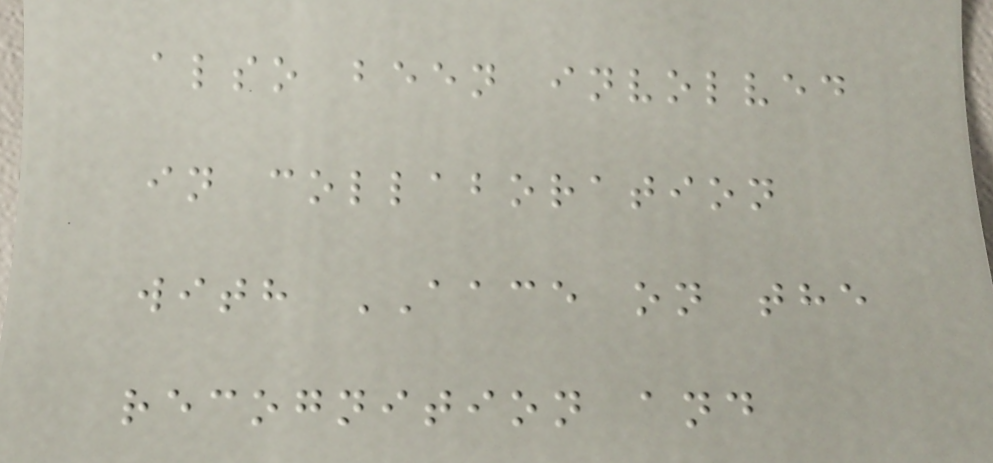also been involved
in collaboration
with AACE on the
recognition and
